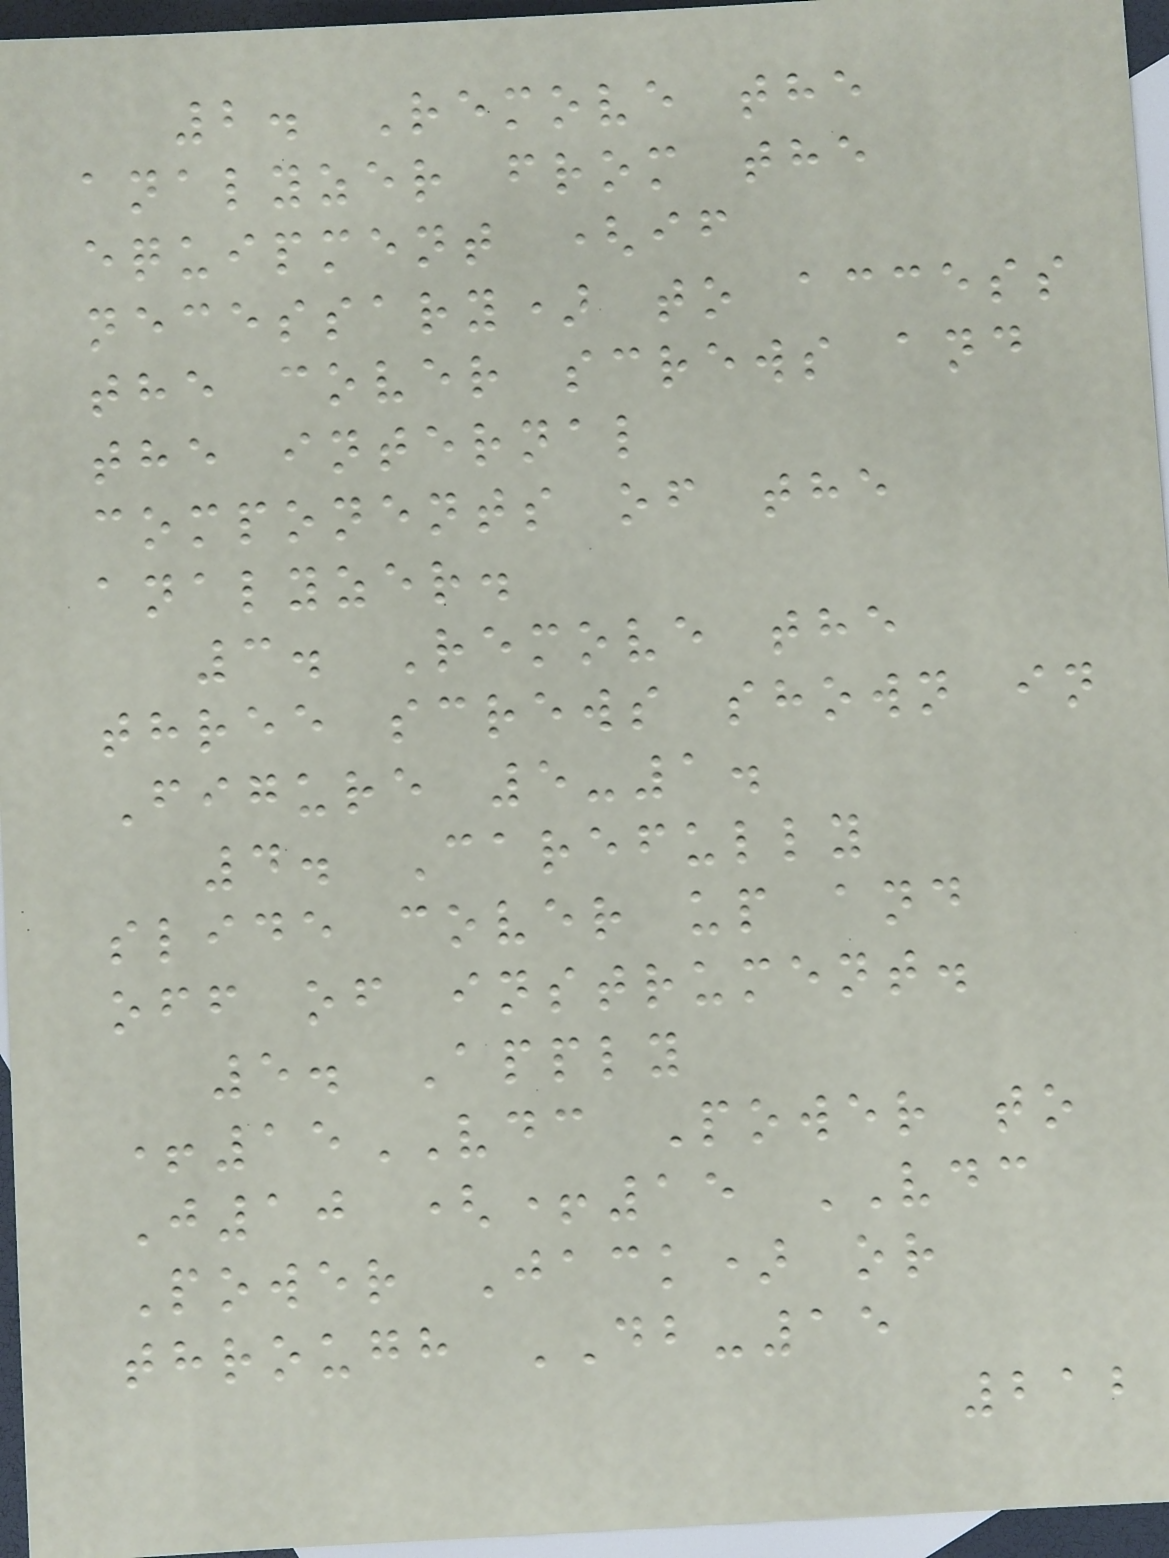2. Remove the
analyzer from the
equipment (if
necessary) to access
the cover screws and
the internal
components of the
analyzer.
3. Remove the
three screws shown in
Figure 5-1.
4. Carefully
slide cover up and
off of instrument.
5. Apply
+15VDC Power to
J10 (+15 VDC
Power Jack) or
through DB-15
212
